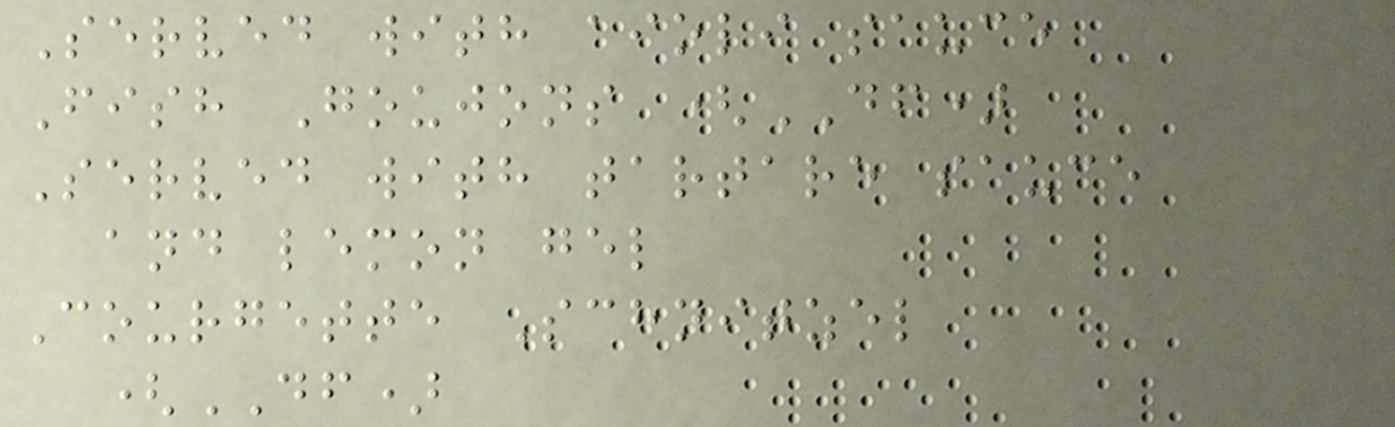Served with aioli sauce
Fish Goujons (DF)
Served with tartare sauce
and lemon gel
Courgette Schnitzel
(DF)
